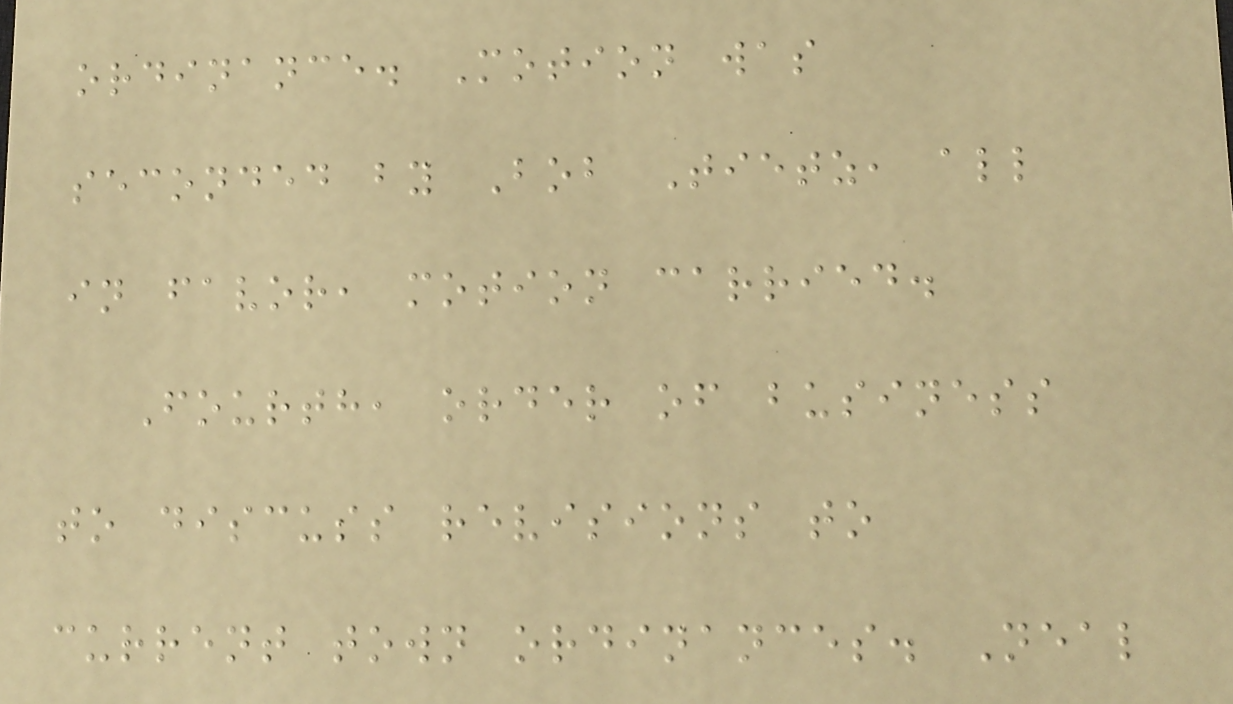ordinance. Motion was
seconded by Bob Tietz, all
in favor, motion carried.
Fourth, order of business
to discuss revisions to
current town ordinances. Neal
